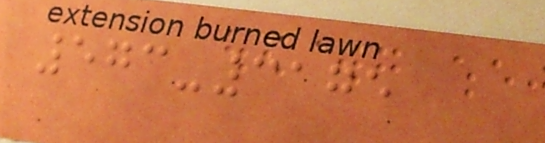573-3175
